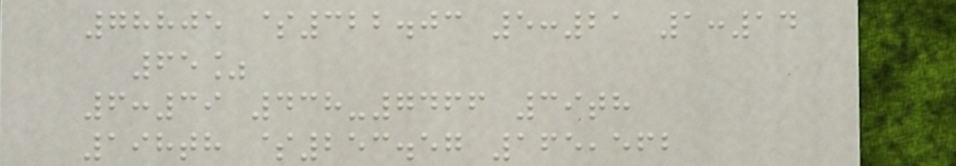78805 $322.03 5:21 1:14
65%
6:39 438-7466 39th
198th $253.57 165,562
